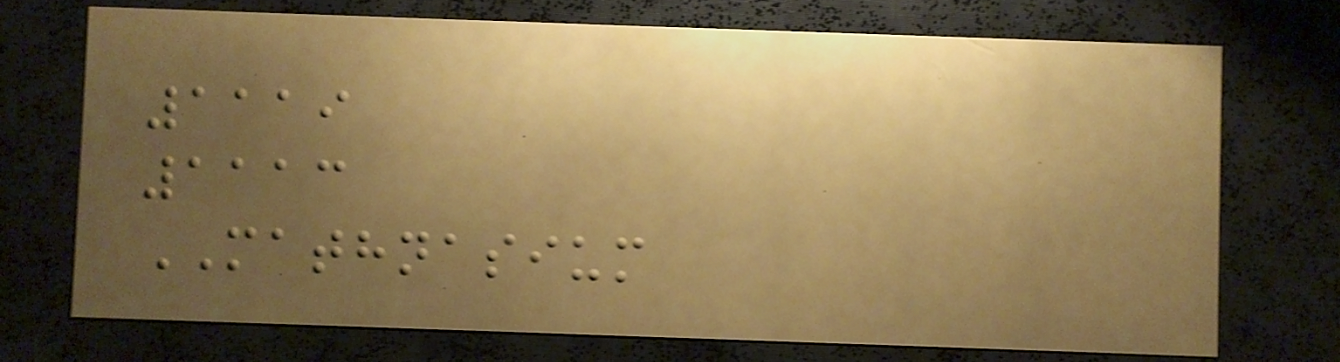1119
1113
MATHNASIUM
